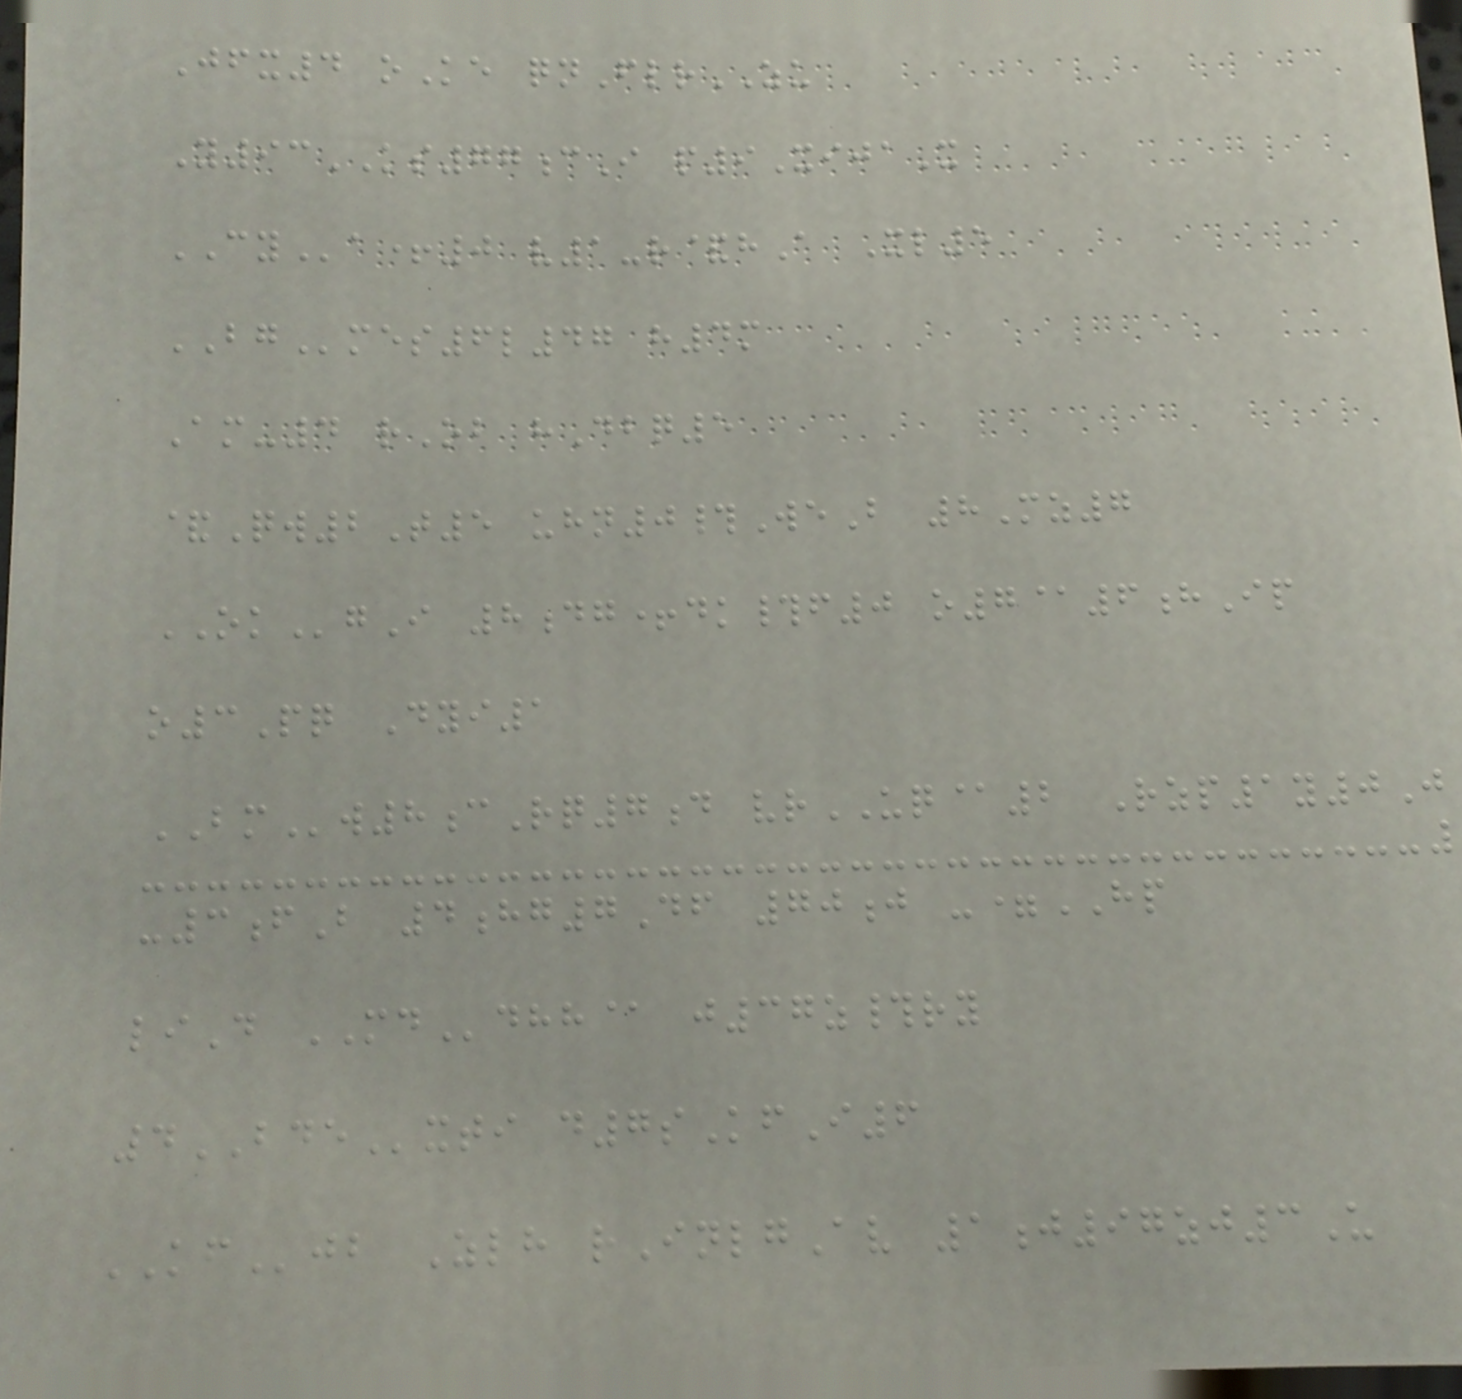Jfx4 oKe qnFlrZU
Y93KS77cI p9XijaX
CYa+0 v1-r&hA Xl5
BGmes6l47 h4m
Am-4 rOb hDbq5
&Qw2T5 uhn0#WeB 8Mz7
OKgI 8dg+dk#f0 o7@6hIp
o3Pq Dyi1
BMw8cRq7d vrUQ@2 Rzp1y0J
-3fB 4hg7Df 70j -=HP
liD MDdhh@ j37z#ry
4BDExti d7sKfI6
KFjb Zlh rInlgAv 1j97zj3U
